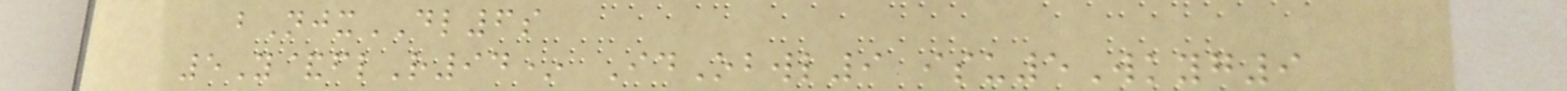bNjxDL6s
5Y&flR94* IdObwl9 isu5Wkyg9
